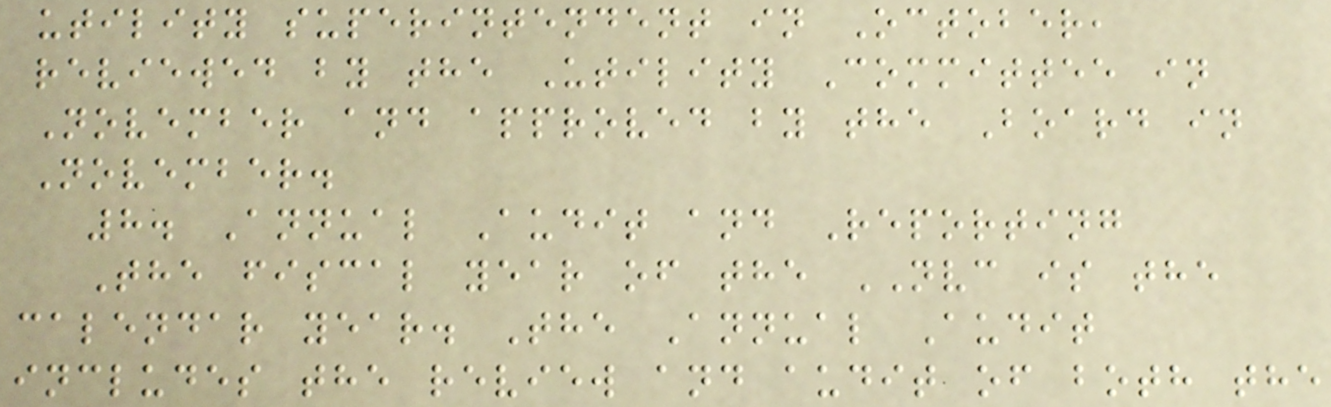utility superintendent in October,
reviewed by the Utility Committee in
November and approved by the Board in
November.
8. Annual Audit and Reporting
The fiscal year of the NVC is the
calendar year. The Annual Audit
includes the review and audit of both the
